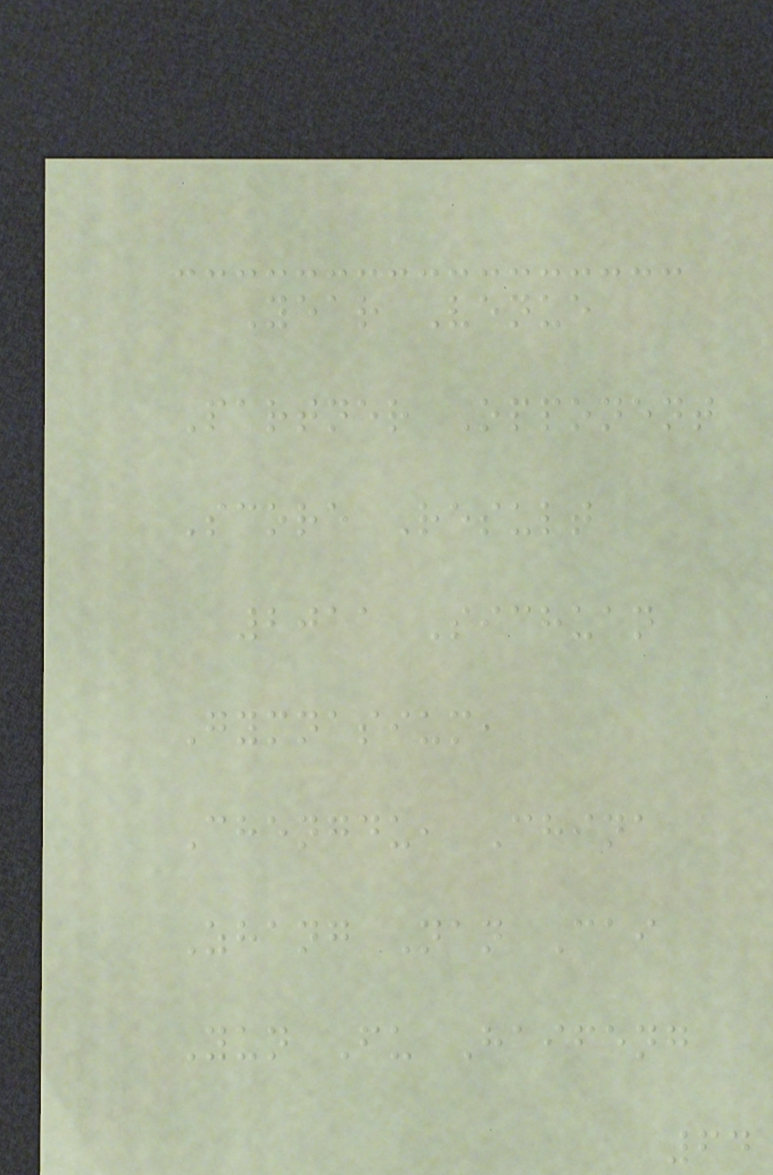Year Venue
Partner Opponent
Score Result
2011 Sichuan
Gymnasium,
Chengdu, China
Zhang Nan Cai
Yun Fu Haifeng
64
